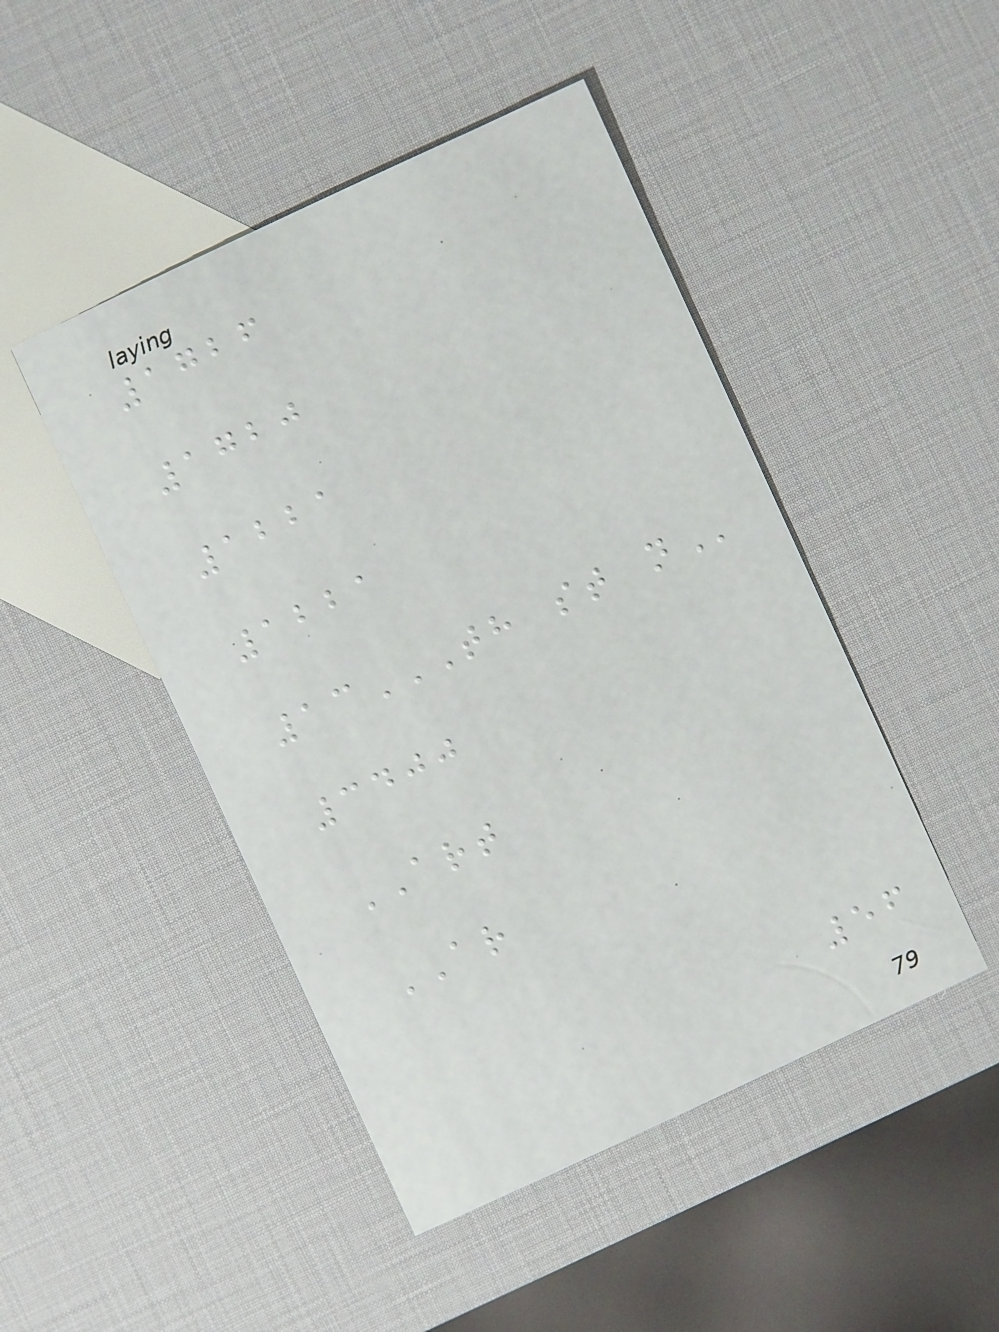1726
1720
1221
1221
13TH ST N
3400
ART
AR
56
